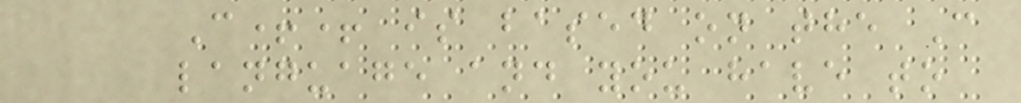C++ is based on the C
language and you have to
